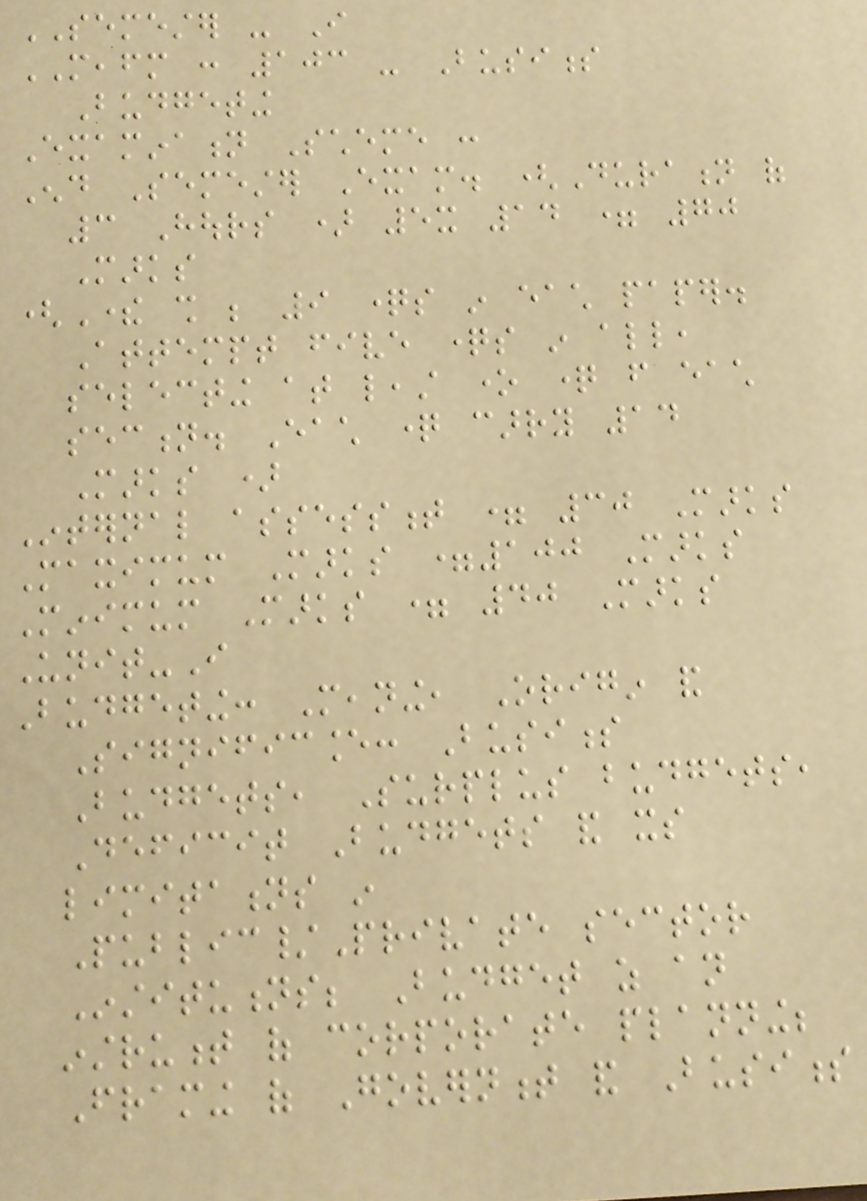SEMESTER - I
MEAFM : 103 - Business
Budgeting
Examination Scheme :
End Semester Exam. (Duration of
3 Hours ) 5x 14 = 70
Marks
(There shall be 9 questions in each paper.
Attempt five questions in all,
selecting at least one question from each
section. Each question carry 14
Marks )
Internal assessment = 30 Marks
Maximum Marks =100 Marks
Minimum Marks = 40 Marks
Unit-I
Budgeting: Meaning, Origin and
Significance: Business
Budgets, Surplus budgets,
Deficit Budgets and its
limitations in
Public/Private sector
Institutions; Budget as an
instrument of corporate planning;
Framing of Government and Business
